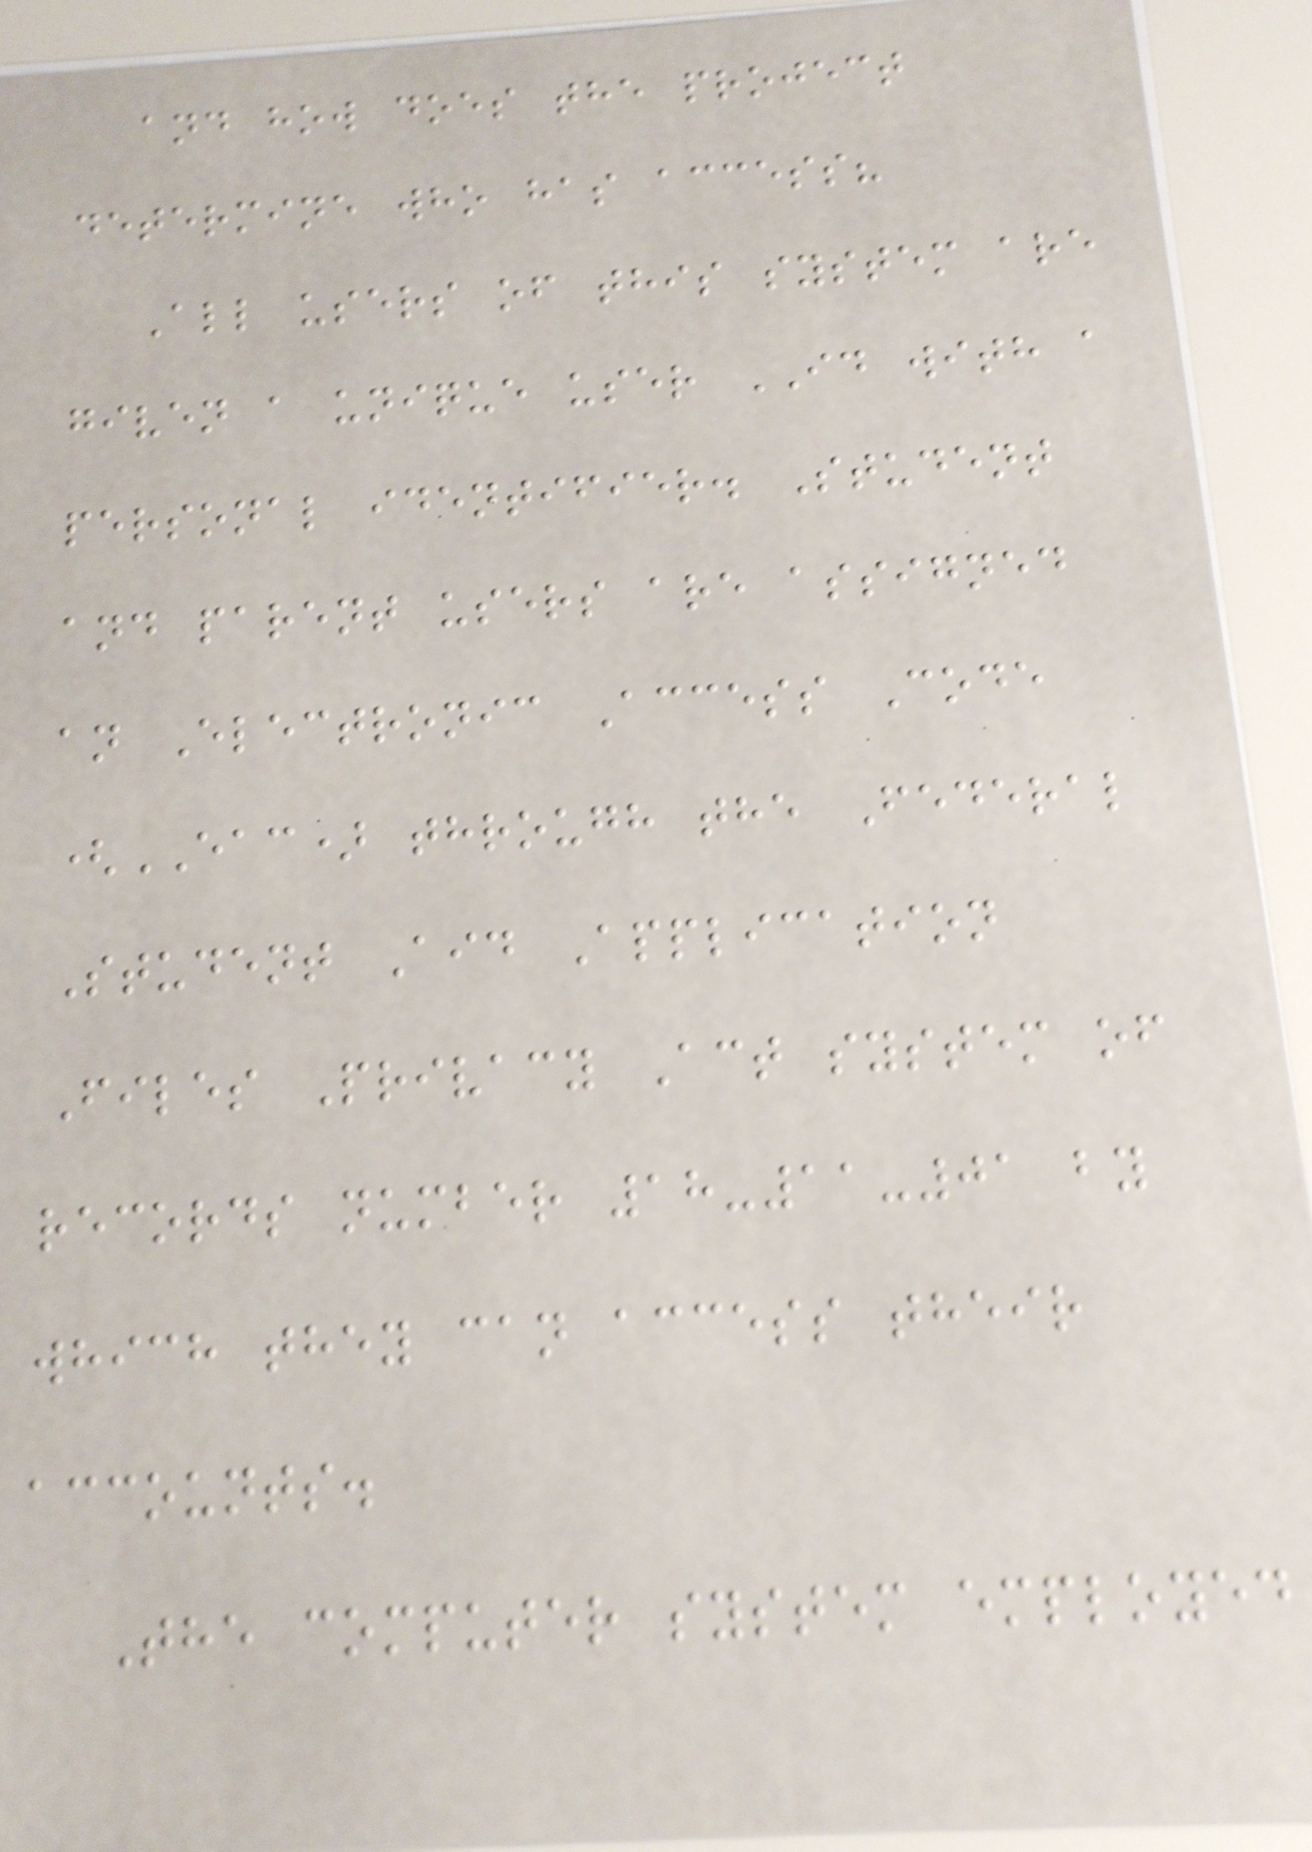and how does the project
determine who has access?
All users of this system are
given a unique user ID with a
personal identifier. Student
and parent users are assigned
an Electronic Access Code
(EAC) through the Federal
Student Aid Application
Files Privacy Act system of
records number 18-11-01 by
which they can access their
accounts.
The computer system employed
